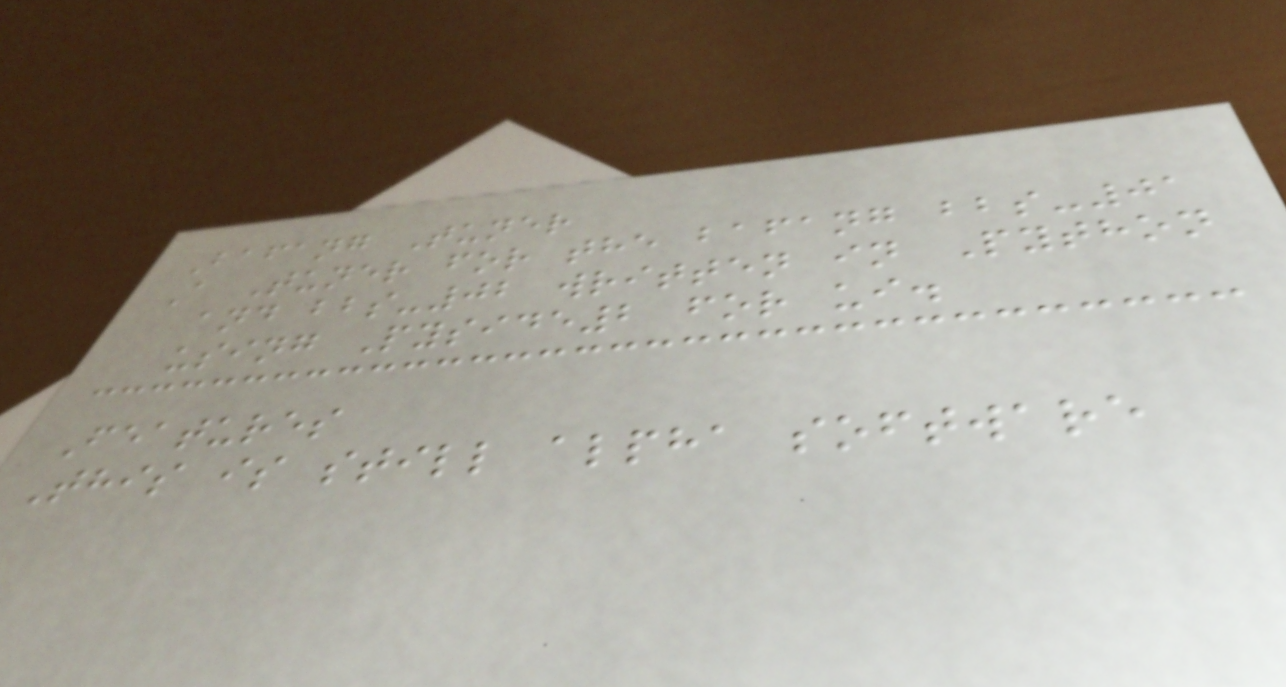Bafang Tuner
A Tuner for the bafang bbs-01
and bbs-02 written in Python
using Pyside2 for ui.
Features
This is still alpha software
